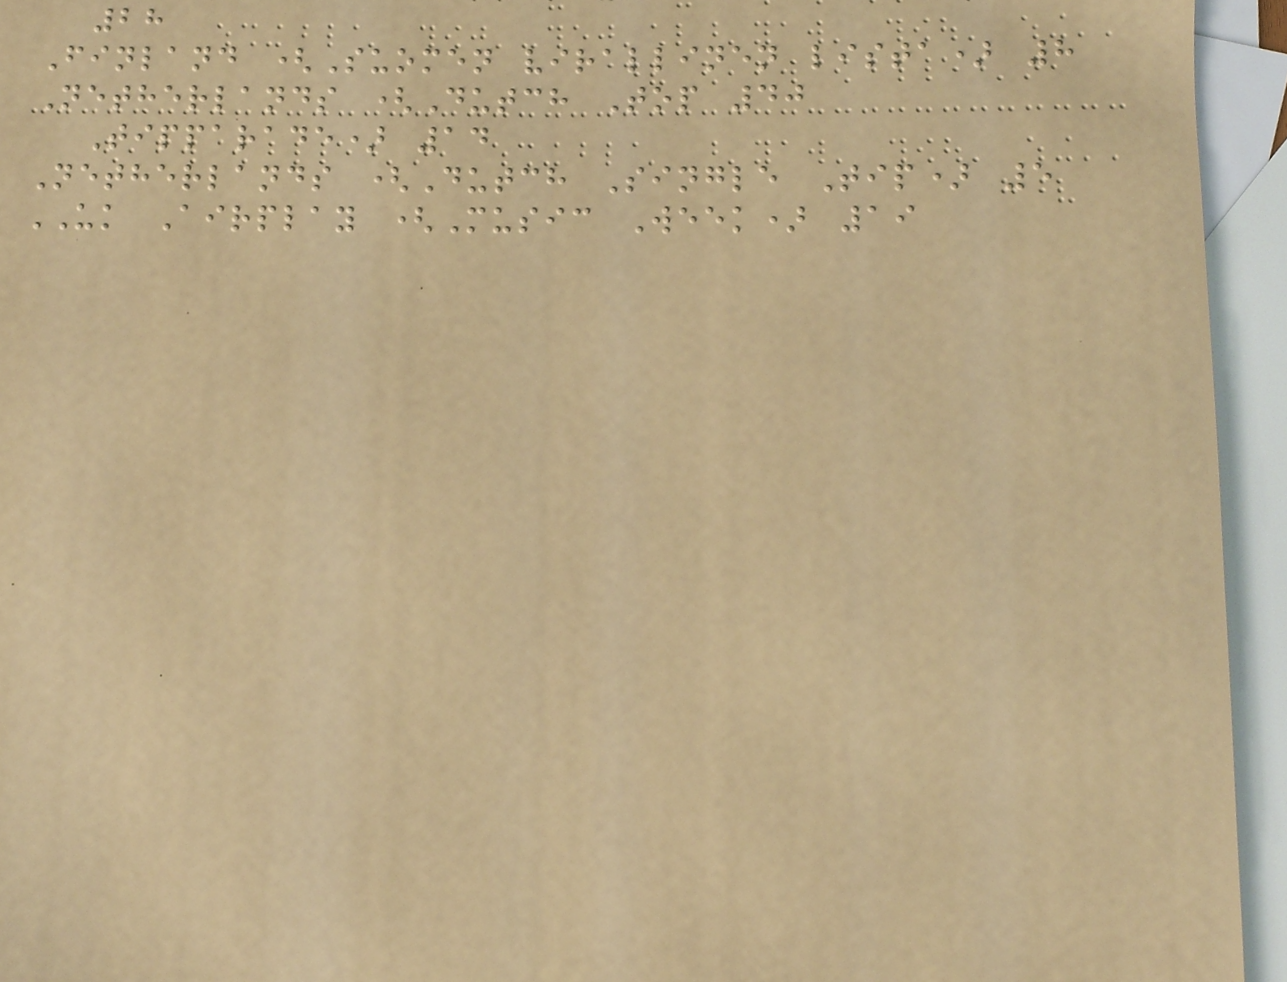28
Finland (Suomen virallinen lista) 8
Netherlands (Dutch Top 40
Tipparade) 14
Netherlands (Dutch Single Tip) 5
UK Airplay (Music Week) 19
